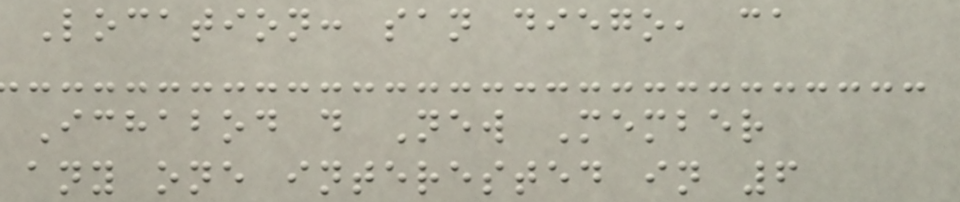Location: san diego, ca
Ichabod d New Member
any one interested in 6
